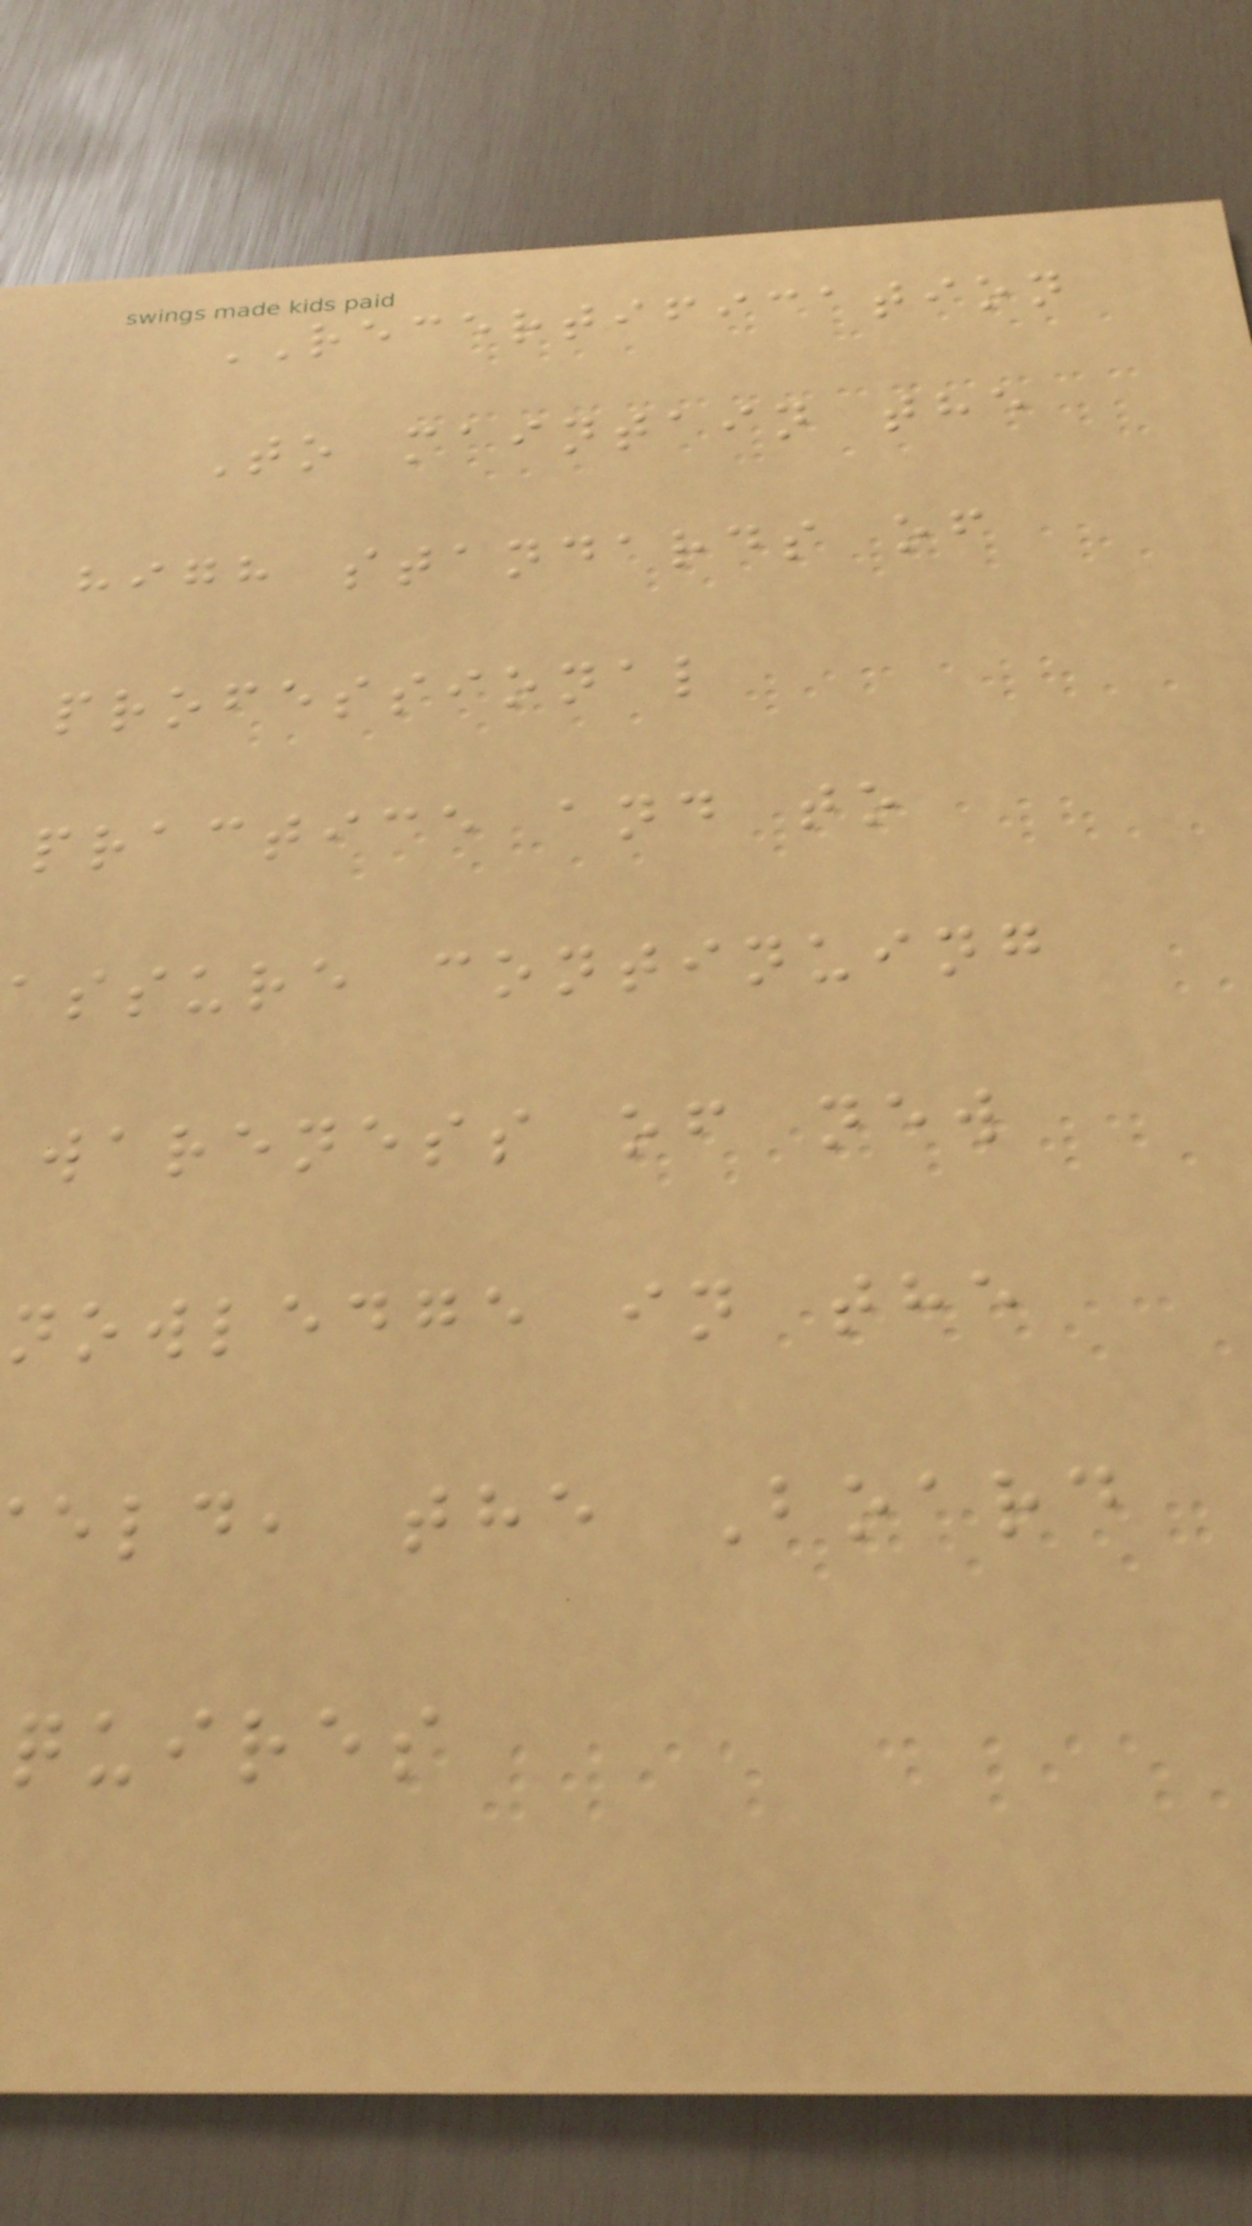RECERTIFICATION
To maintain the
high standards of
professional
practice and to
assure continuing
wareness of new
nowledge in the
eld, the Board
quires
